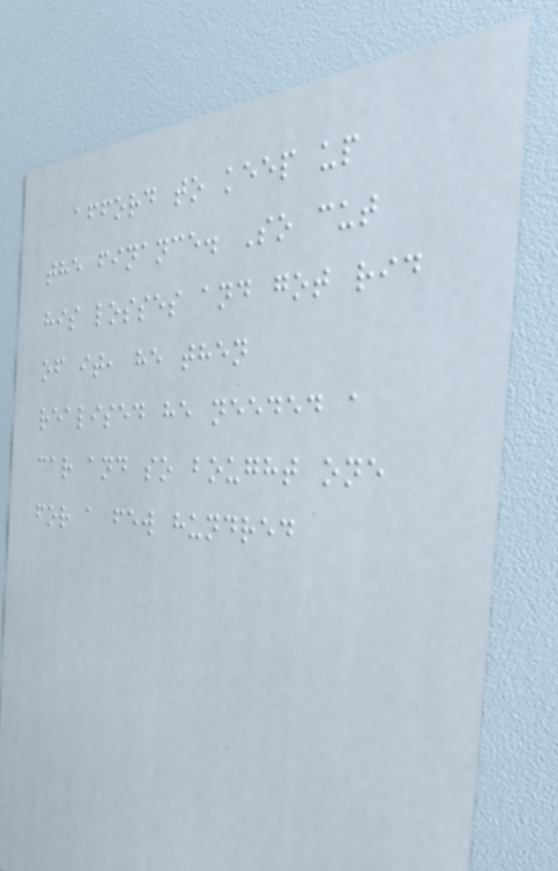afford to keep up
the finance. So cut
his losses and got rid
of it, he then
realised he needed a
car and so bought one
for a few hundred
